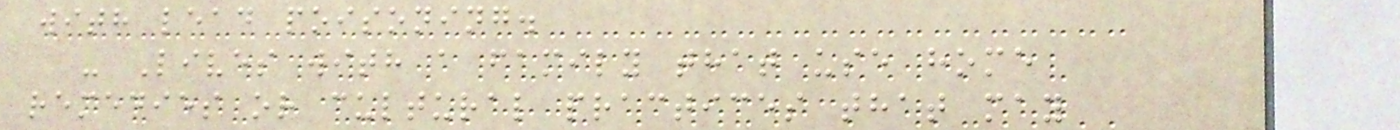with lead poisoning.
- Lives with a family that use home
remedies or cultural practices that may
